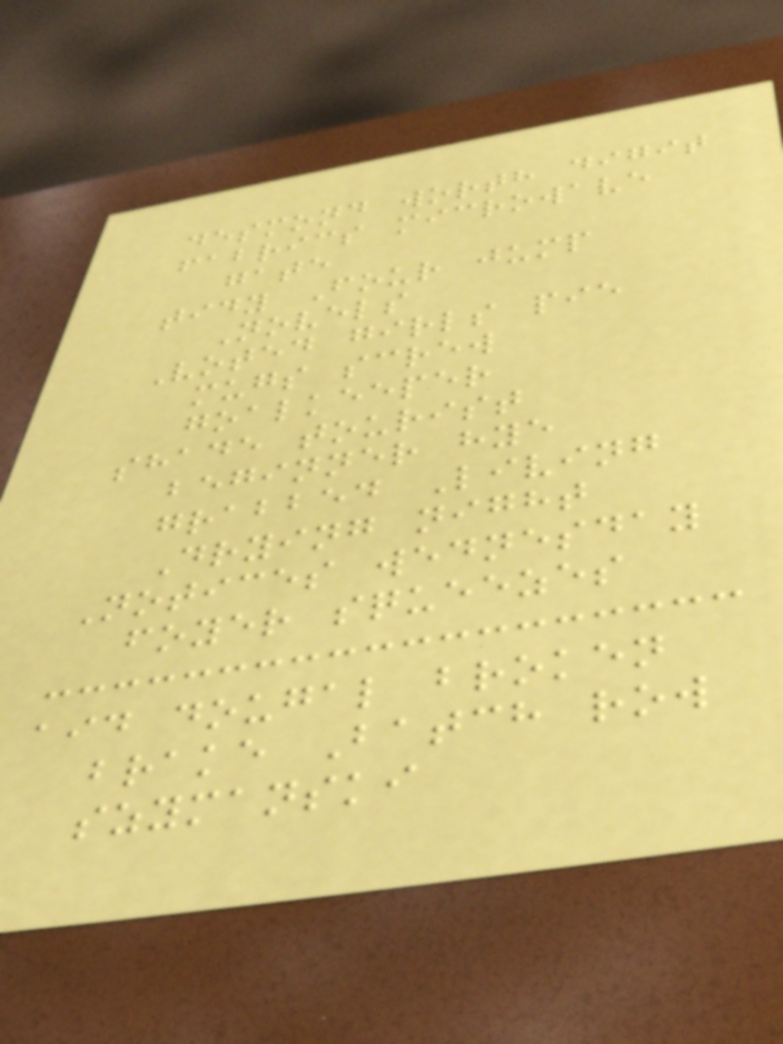desmond worth digit
fabrics microwave
gate
tidy Four jump
Novels
Voted girls pie
mugs screw
goalkeeper
shade tourist
beginner hye
grabbed Living
Drying night
Notices wednesday
foyer squeezes
aid dougal broken
brake Batch row
szymanski
